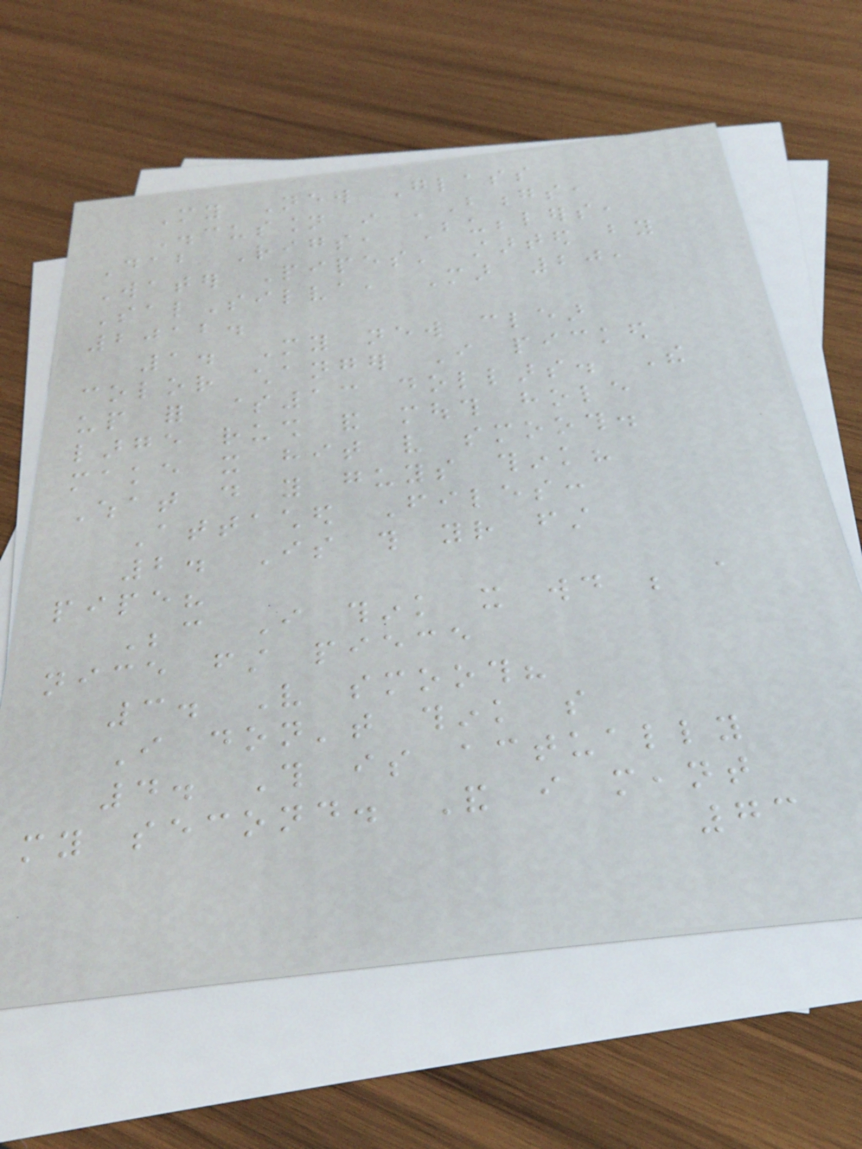My New Glass
Discussion in 'Bongs,
Dab Rigs, Bubblers,
Water Pipes' started by
SalSilva, Mar 20,
2012.
1. My new clear
color changer I picked
up for $13 dollars. The
large rush and mouth hole
make it hit very smooth.
What do you guys think?
Attached Files:
2. Is this your first
pipe?
Because I think it would be a
nice first piece
3. Very smooth?
I don't think so
4. This is actually
my second. And i meant
73
